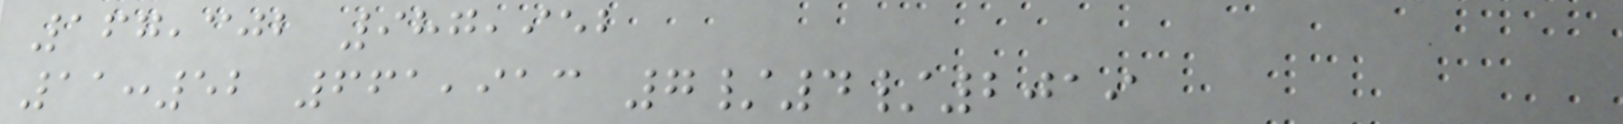167,302 987,952
11:52 661,913 7/4/2019
